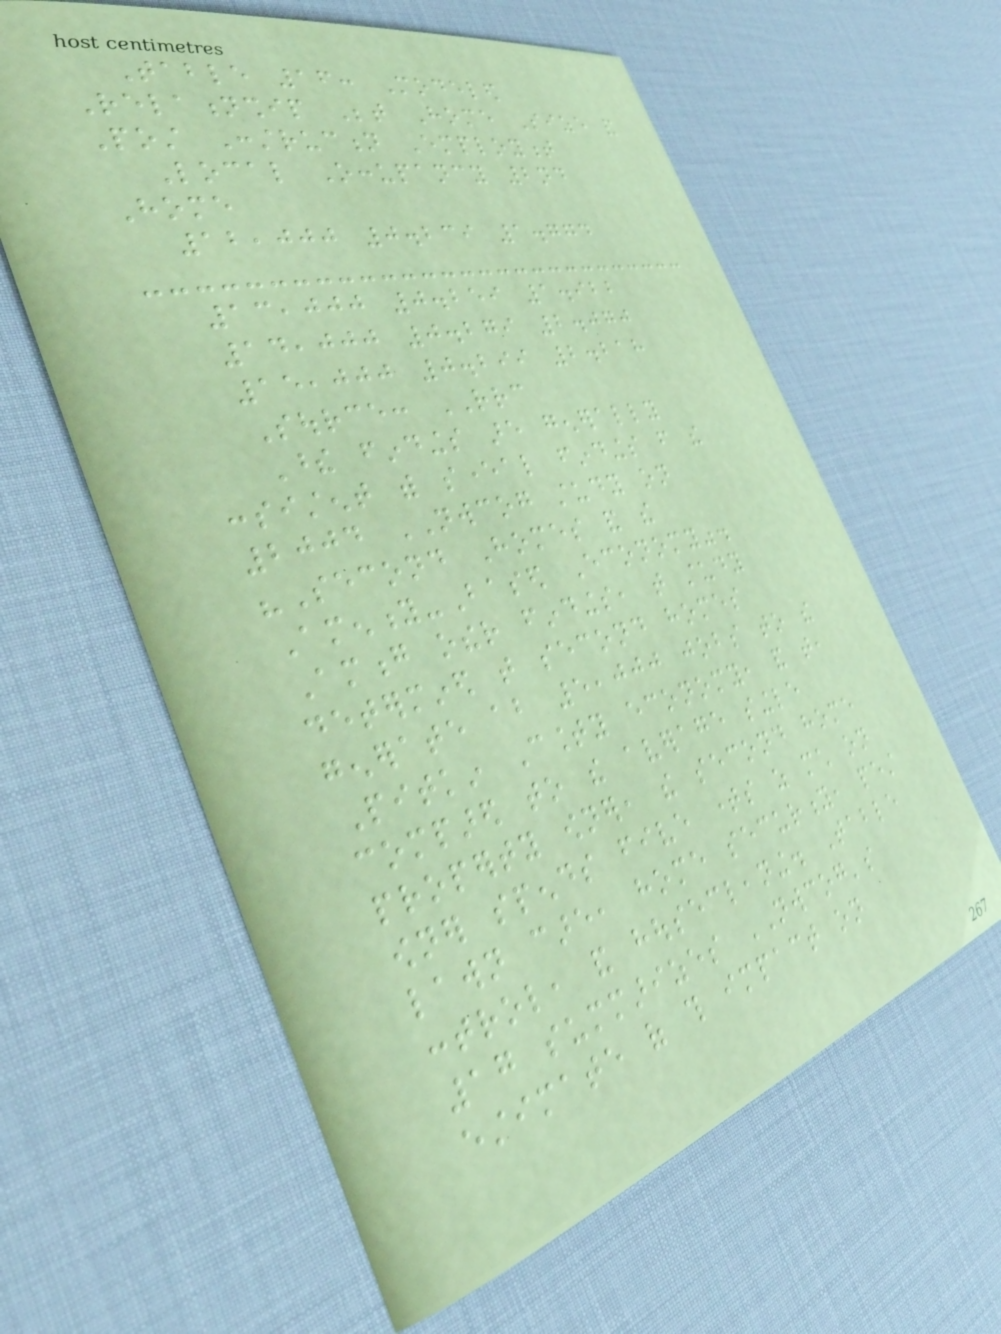Table 16: Modeled
Relationship Between Home Size and
Post Construction Employment
Local Occupancy 2nd
Home
12,000 0.239 1.774
13,000 0.259 1.922
14,000 0.279 2.070
15,000 0.299 2.218
Source: RRC
These findings are generally
consistent with several findings from the
2004 NWCOG study on
"Second Homes and the
Amenity-Based Economy".
Among other findings, that study
determined that second homes
generate about 5,000 jobs to the
Pitkin County economy, and that,
compared to the average single
property owner, the second home
owner spends five times as much on
lawn care, home security, pest
control, and housecleaning. Table
17 summarizes NWCOG's
estimate of this impact on
